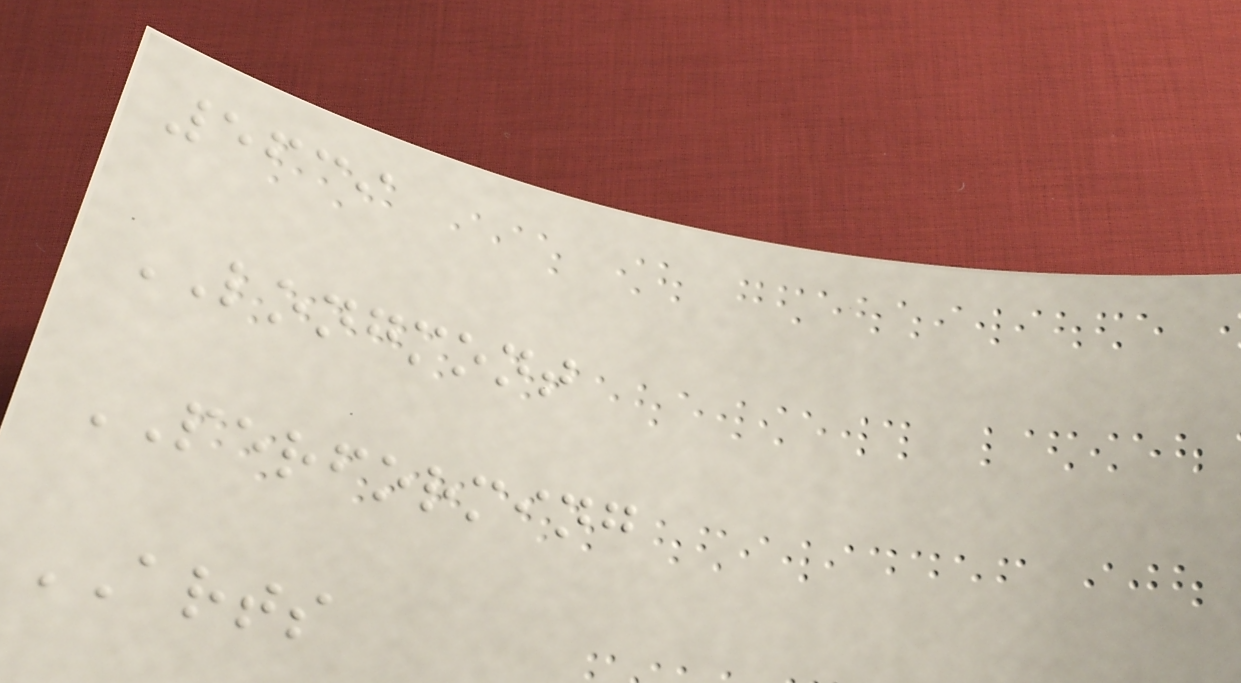5639
LONGMONT
PERFORMING
ARTS
